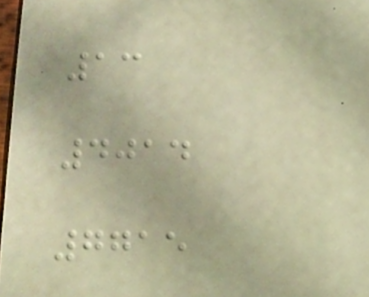13
4014
7715
